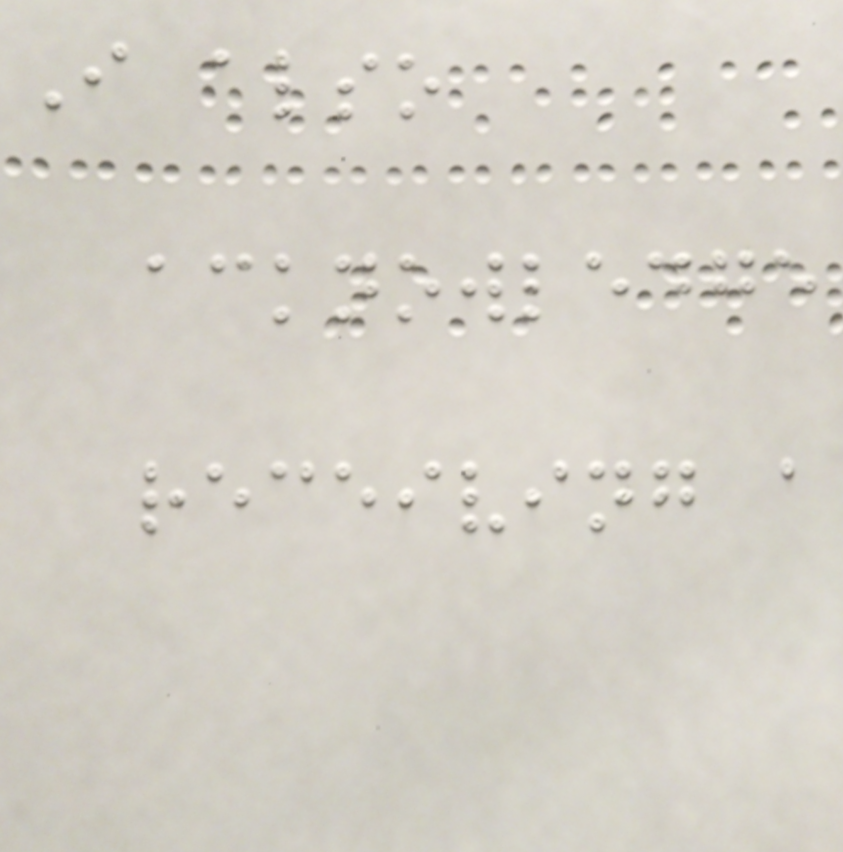I also
acknowledge
receiving a
